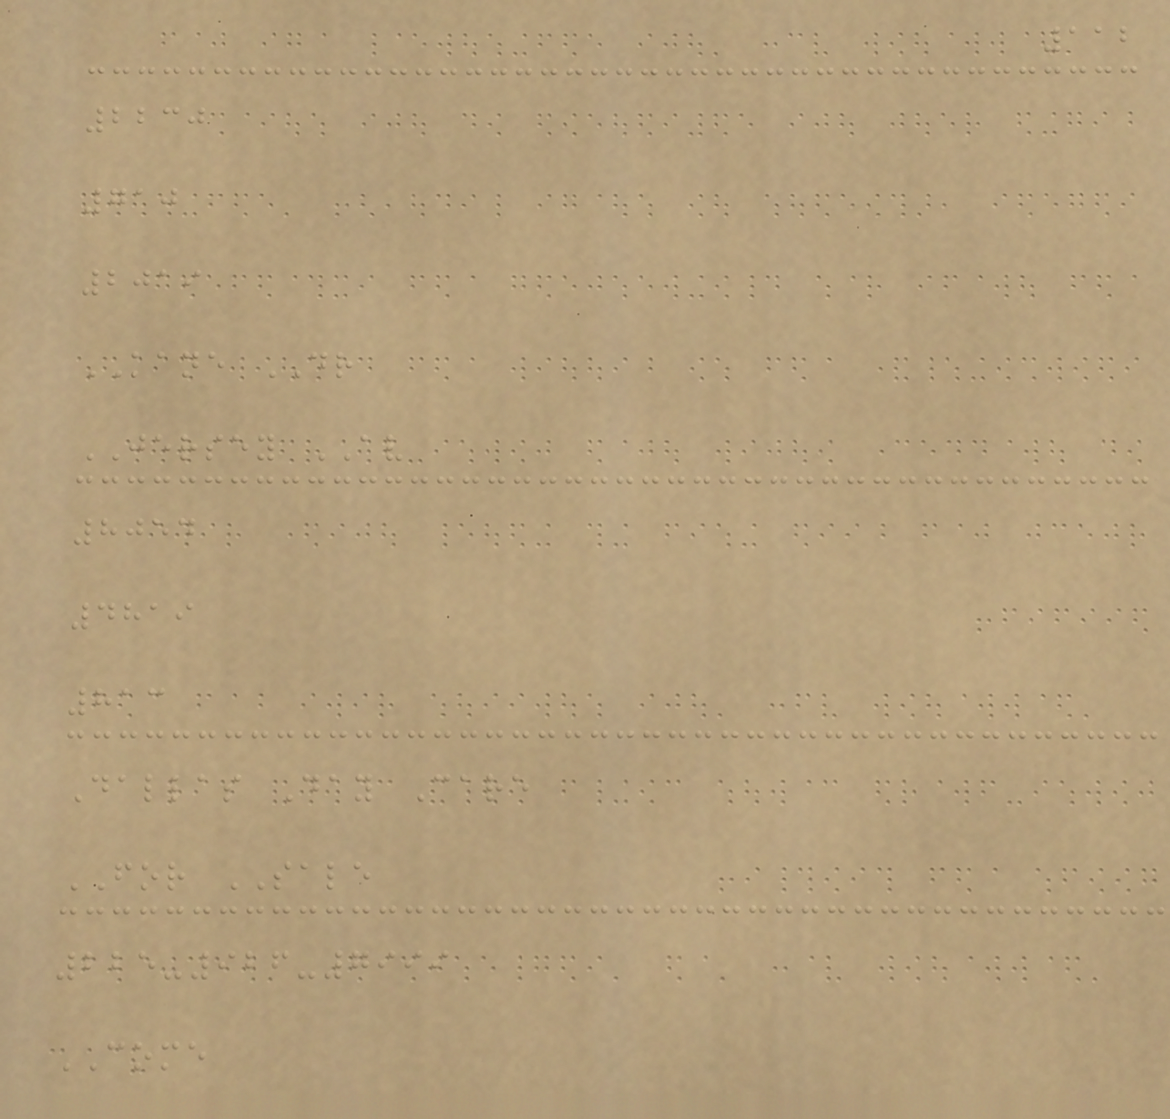112
2230
710
2019
KANE DR
JERSEY AV
8054
4819
813
Dallas Day Care
FOR SALE
225-926-7999
COME
